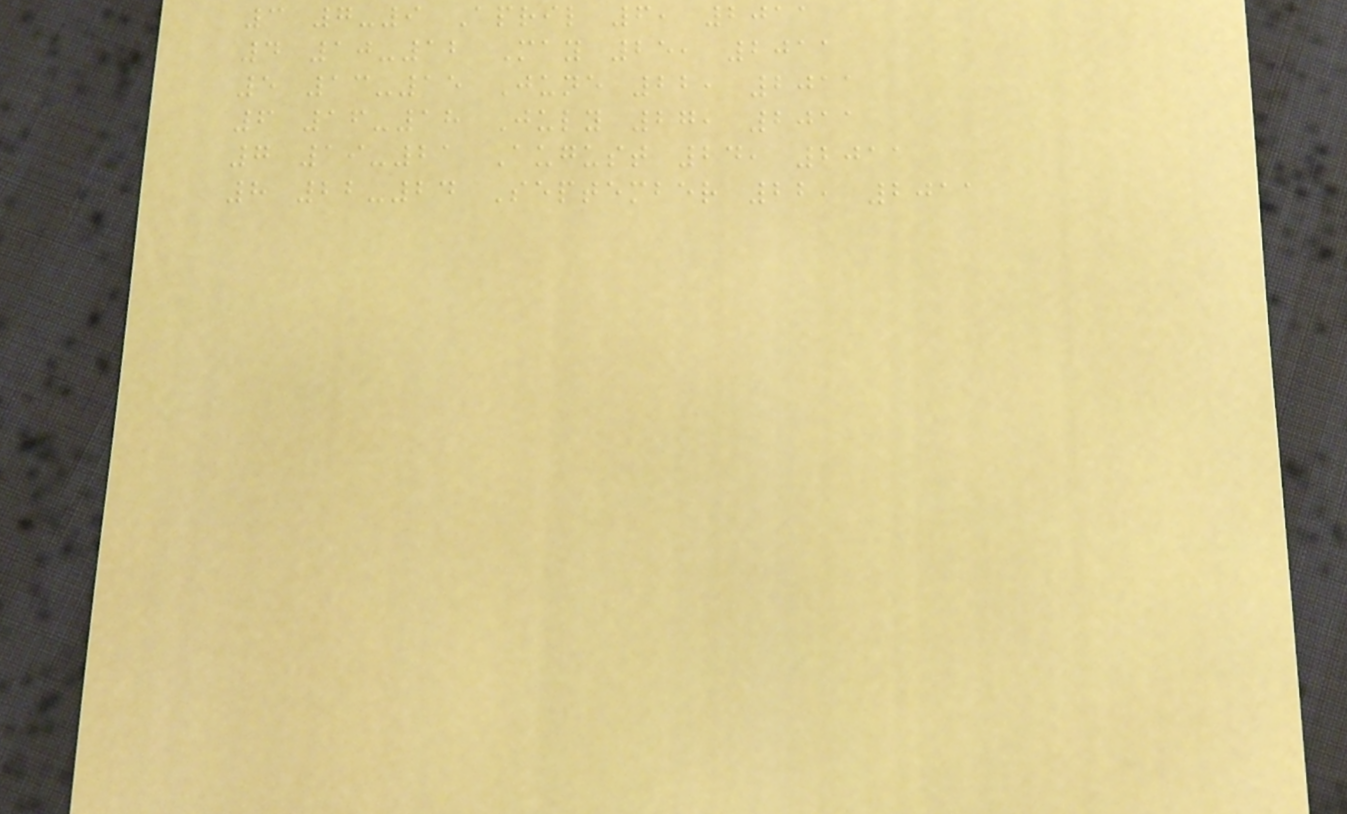3 7-9 April 6, 2011
4 10-12 May 25, 2011
5 13-15 June 22, 2011
6 16-18 July 27, 2011
7 19-21 August 24, 2011
8 22-24 September 22, 2011
